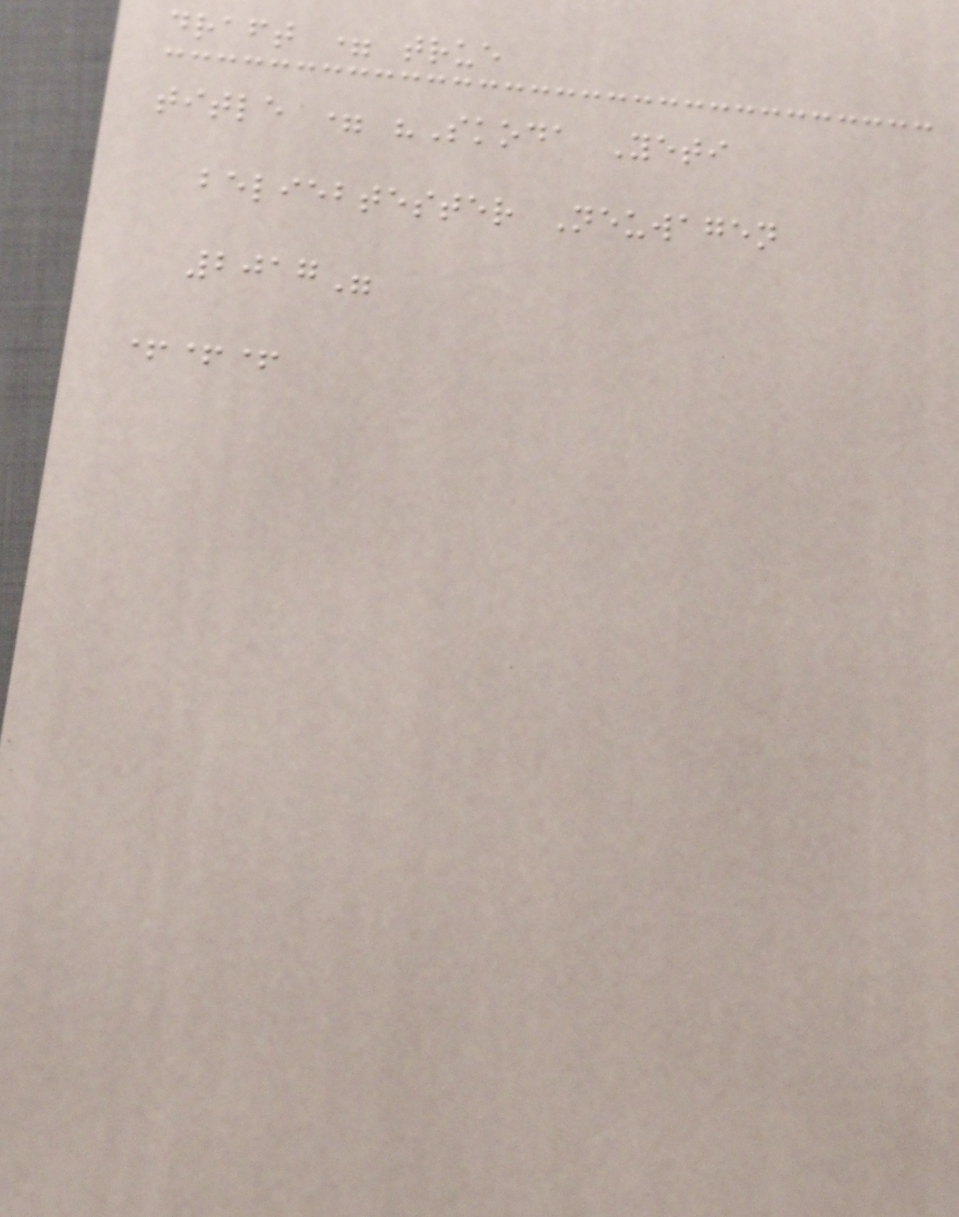draft = true
title = "Skoda Yeti
beliebtester Neuwagen
2017"
+++
